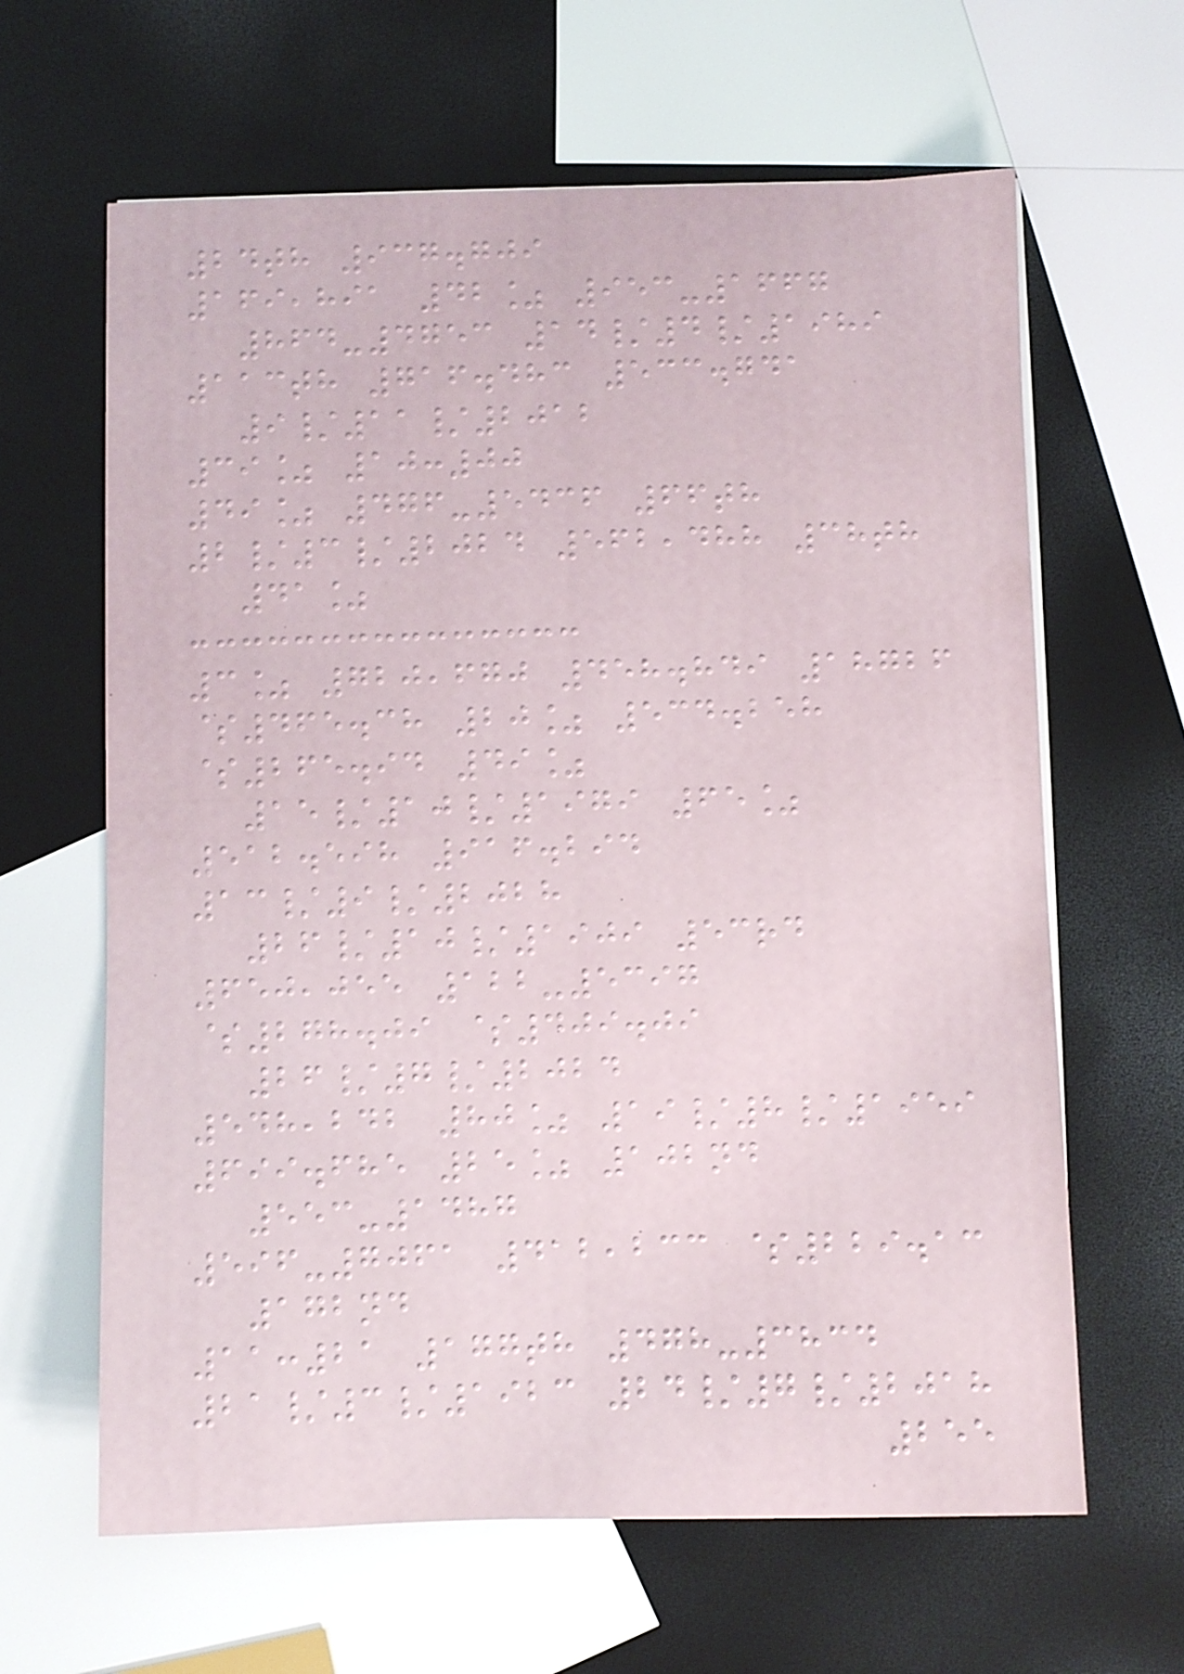24th 937.709
169,891 42% 953-1667
864-4753 14/4/1989
113th 716.483 533.741
9/11/2012
39% 10:00
49% 476-5436 66th
2/3/2024 562,488 38th
41%
3% 720,670 458.849 18726
$465.38 20% 534.258
$265.94 49%
15/10/1979 65%
512.598 916.294
13/9/2028
26/10/1909 53rd
650,055 122-5397
$278.09 $409.09
26/7/2024
548,242 80% 19/8/1959
699.685 25% 102nd
553-1487
596-7061 412,233 $229.13
172nd
11:21 177th 478-3834
21/3/1923 24/7/2018
255
